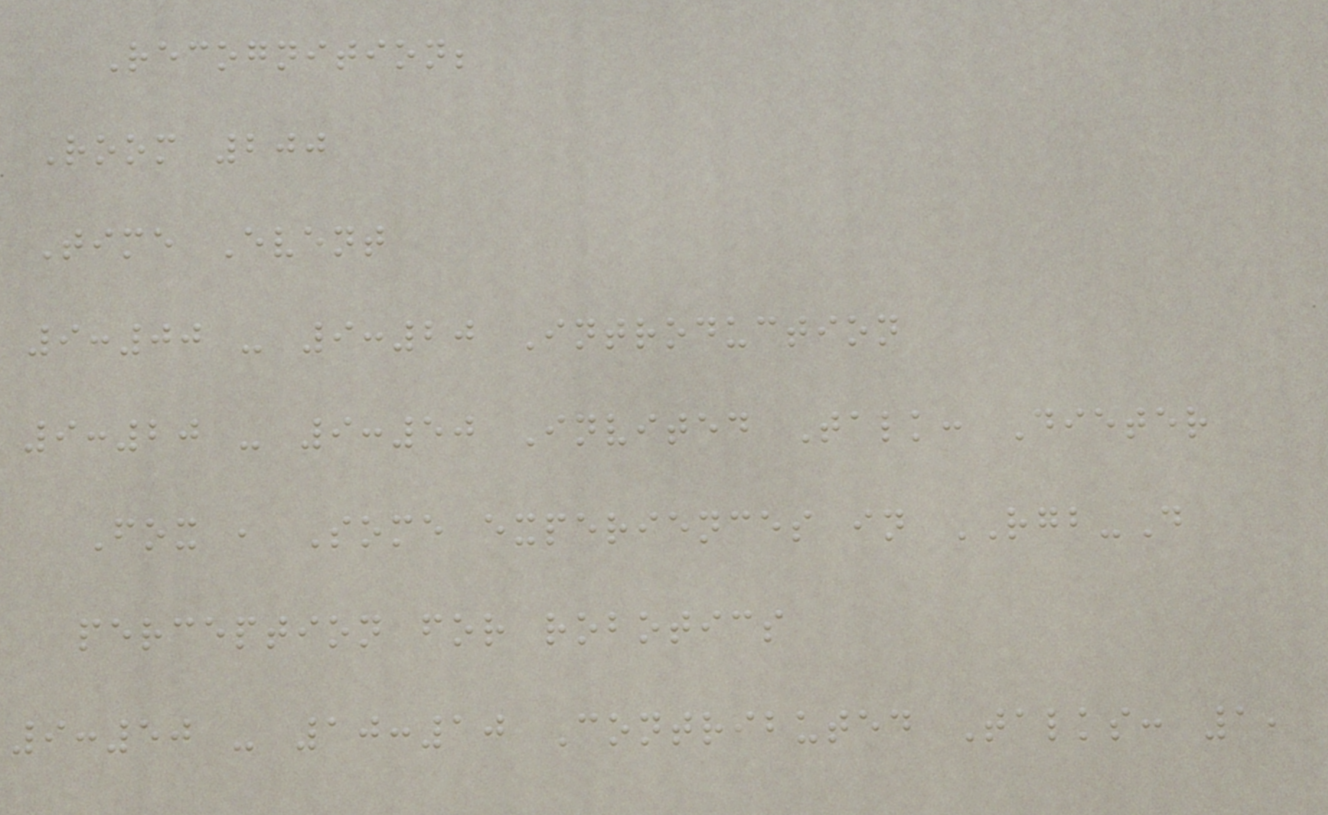Recognition;
Room 200
Time Event
9:00 - 9:20 Introduction
9:20 - 9:50 Invited Talk: Dieter
Fox , Some experiences in RGB-D
perception for robotics
9:50 - 10:10 Contributed Talks: 1,
